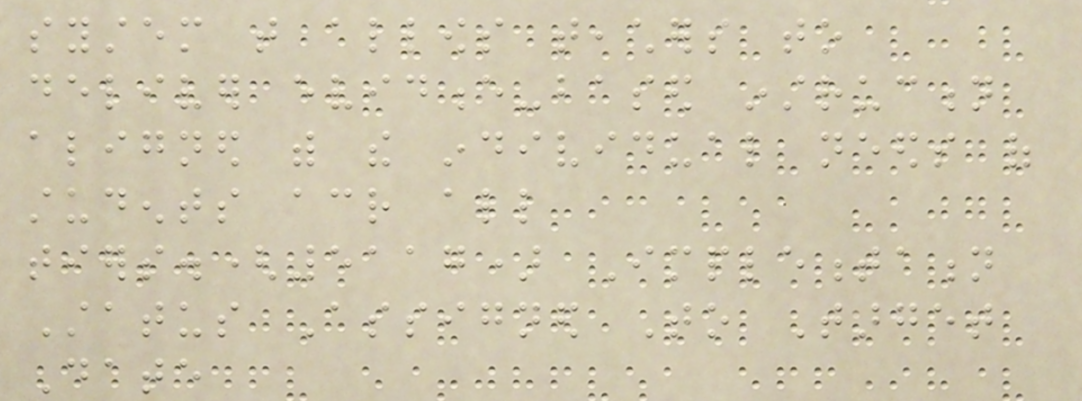system that allows teachers to
deliver evidence-based instruction
aligned with the individual needs of
students across all
tiers.(5117) Implementation
Status Assigned To Target
Date
